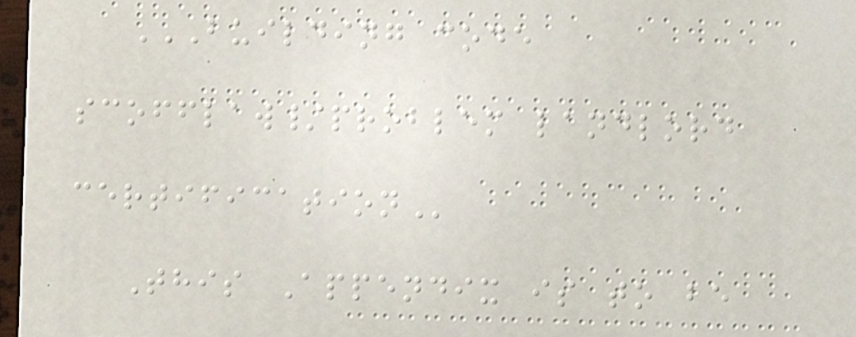BUILDING CODE
SCOFFLAW/PROBLEM LANDLORD
CERTIFICATION
This Appendix is to be
